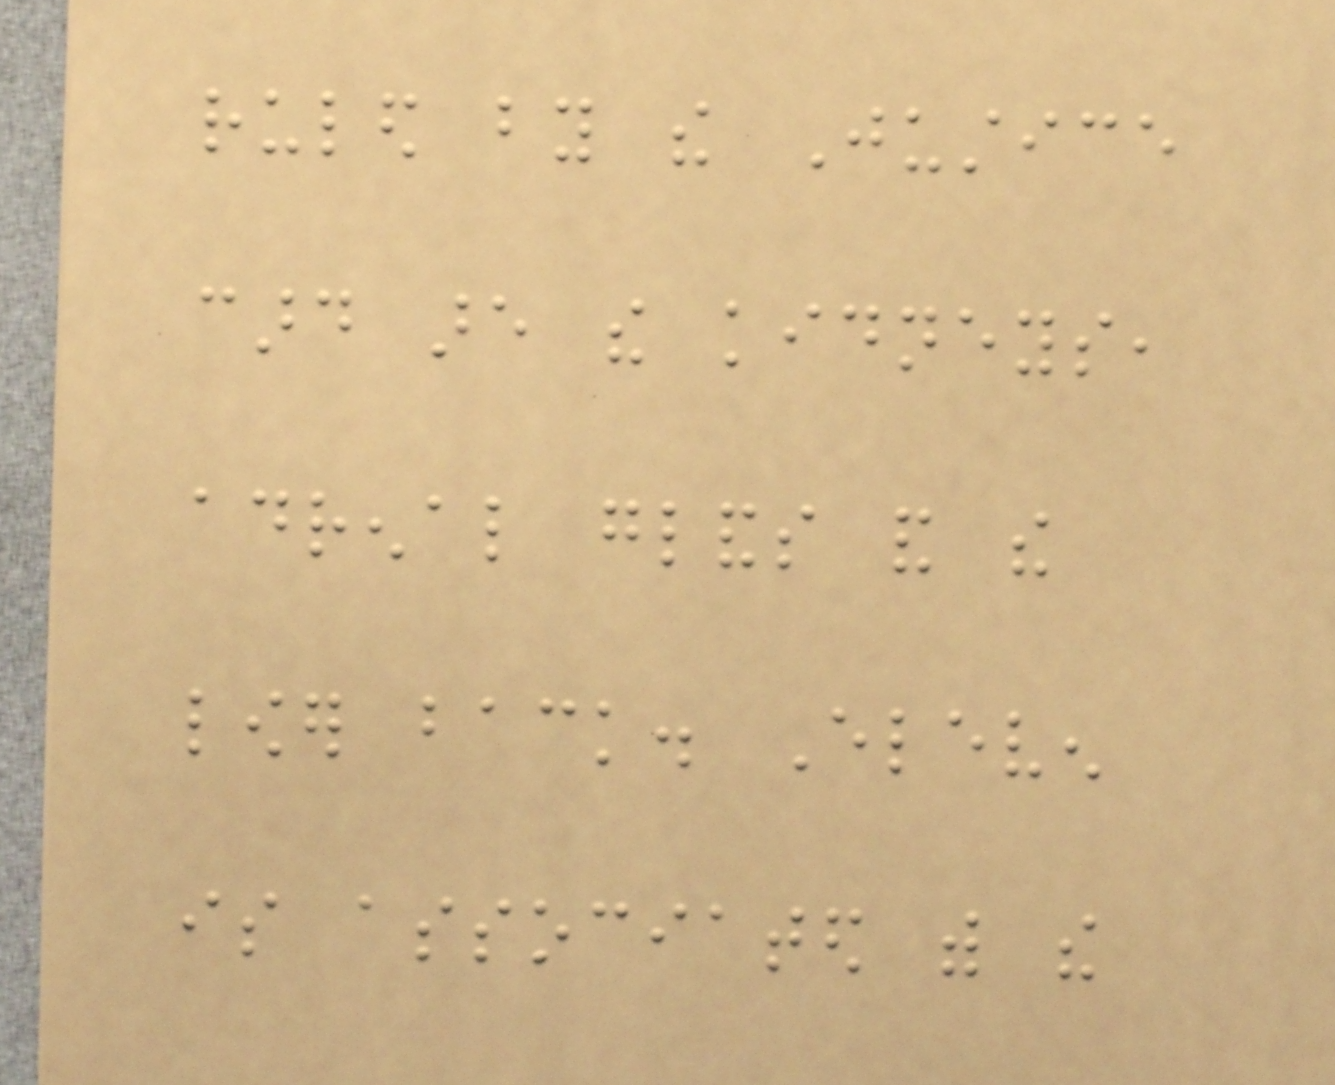ruled by the Justice
card are the kidneys,
adrenal glands and the
lower back. Eleven
is associated with the
